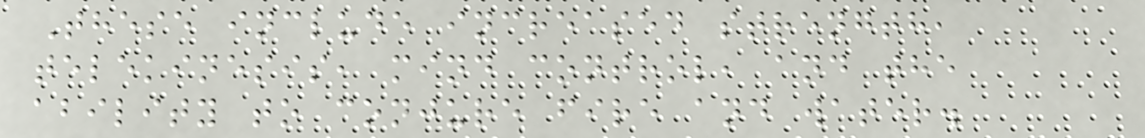These include increased strength,
telekinesis, mind control, and the
ability to conjure fire and water.
